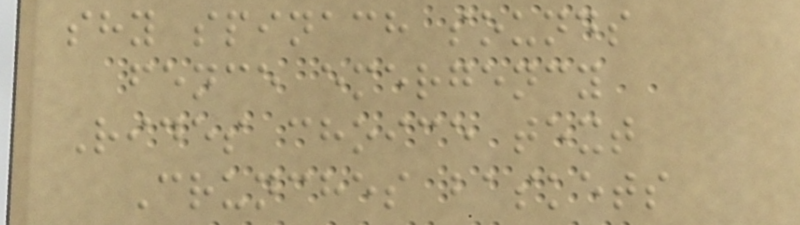shy spinach sounds
fence emergency
Rides choice text
Crunches baskets
